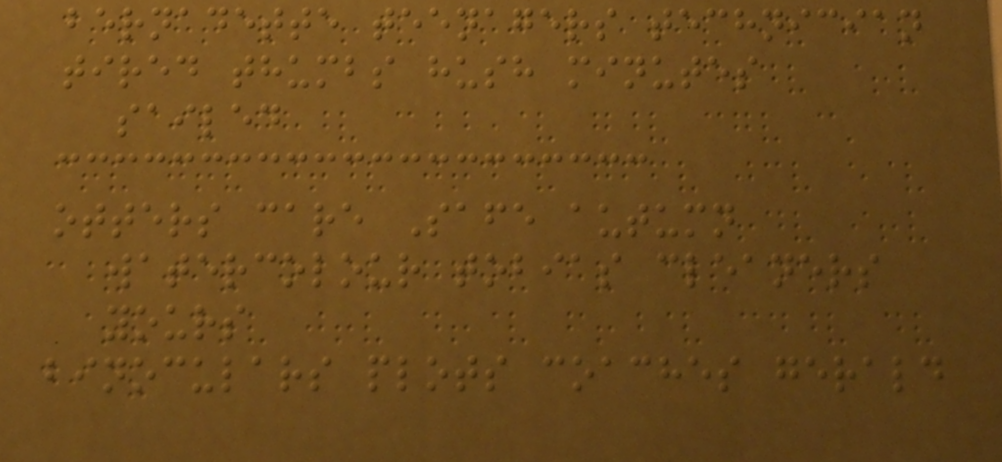bernadette teenagers technician
tired thumbs hush minutes
sailed
otters care Safe autumn
watercolour tobias cleaners
yours
binoculars plots coaches gerald
